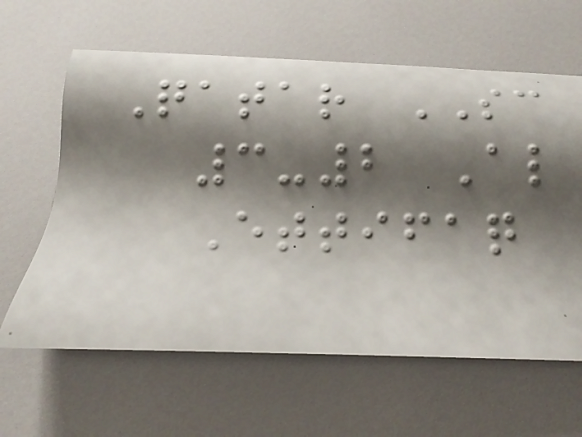Qatar SC
3-2 Al
Ettifaq
